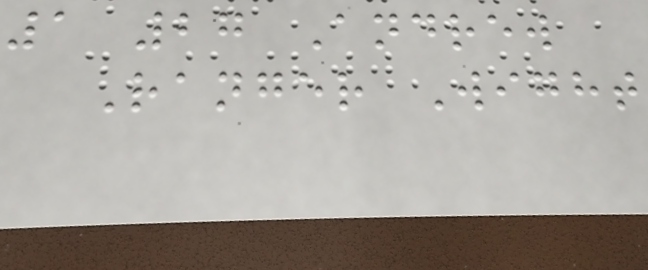1 27 Andrew
Ranger Wight
